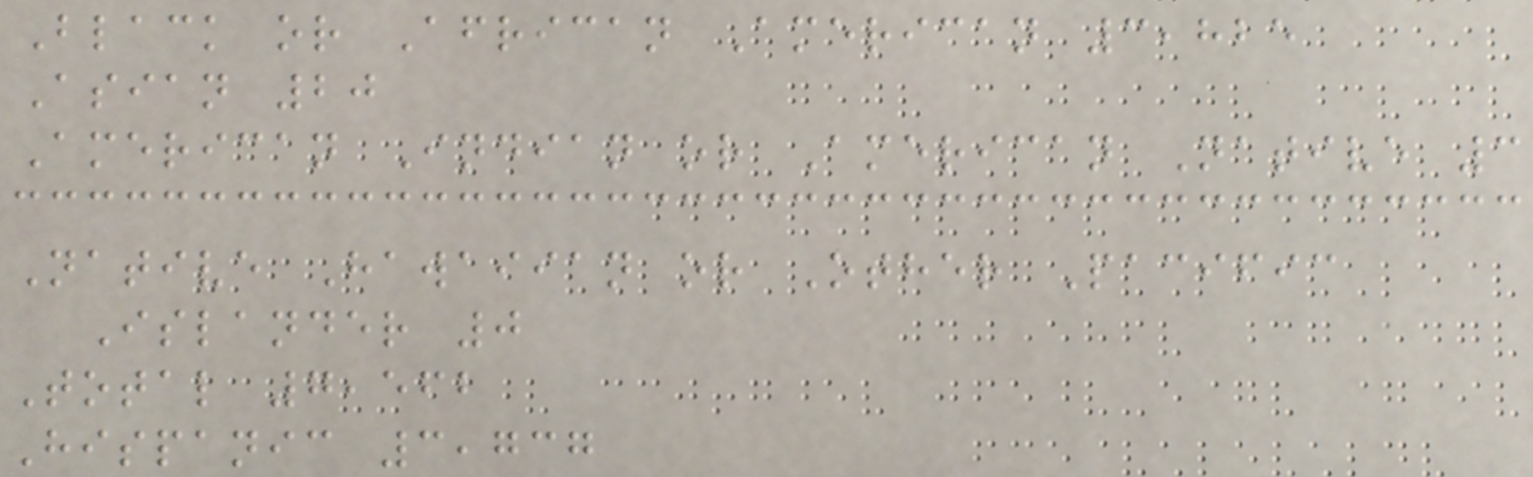Black or African American 3,825
Asian 20
American Indian or American Native 3
Native Hawaiian or Other Pacific
Islander 0
Total 7,562
Hispanic 3,737
